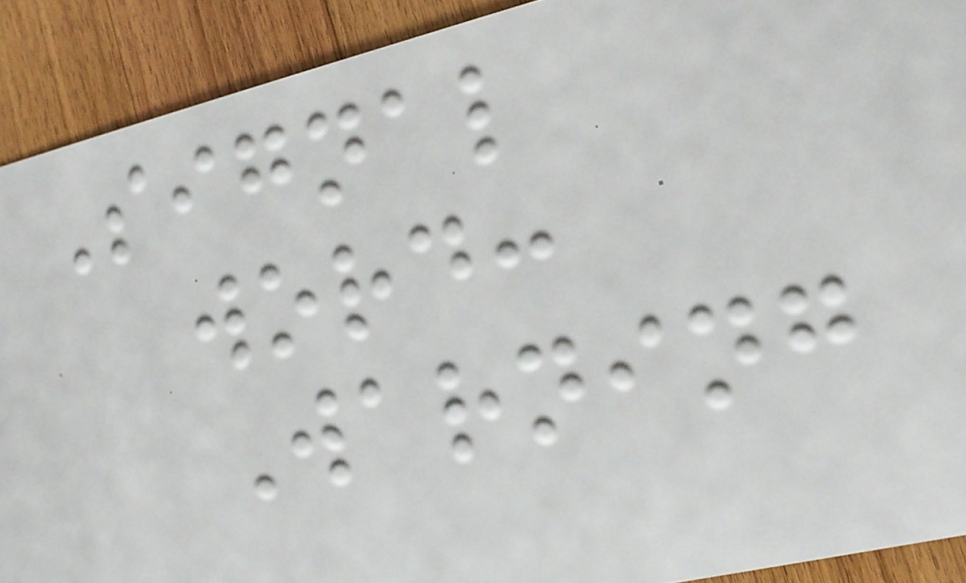Signal
word:
Warning
